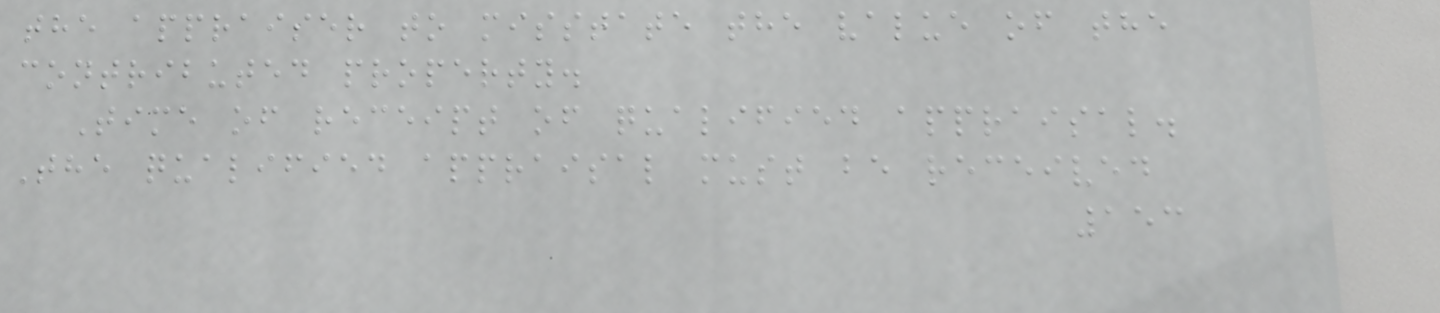the appraiser to misstate the value of the
contributed property.
Time of receipt of qualified appraisal.
The qualified appraisal must be received
153
